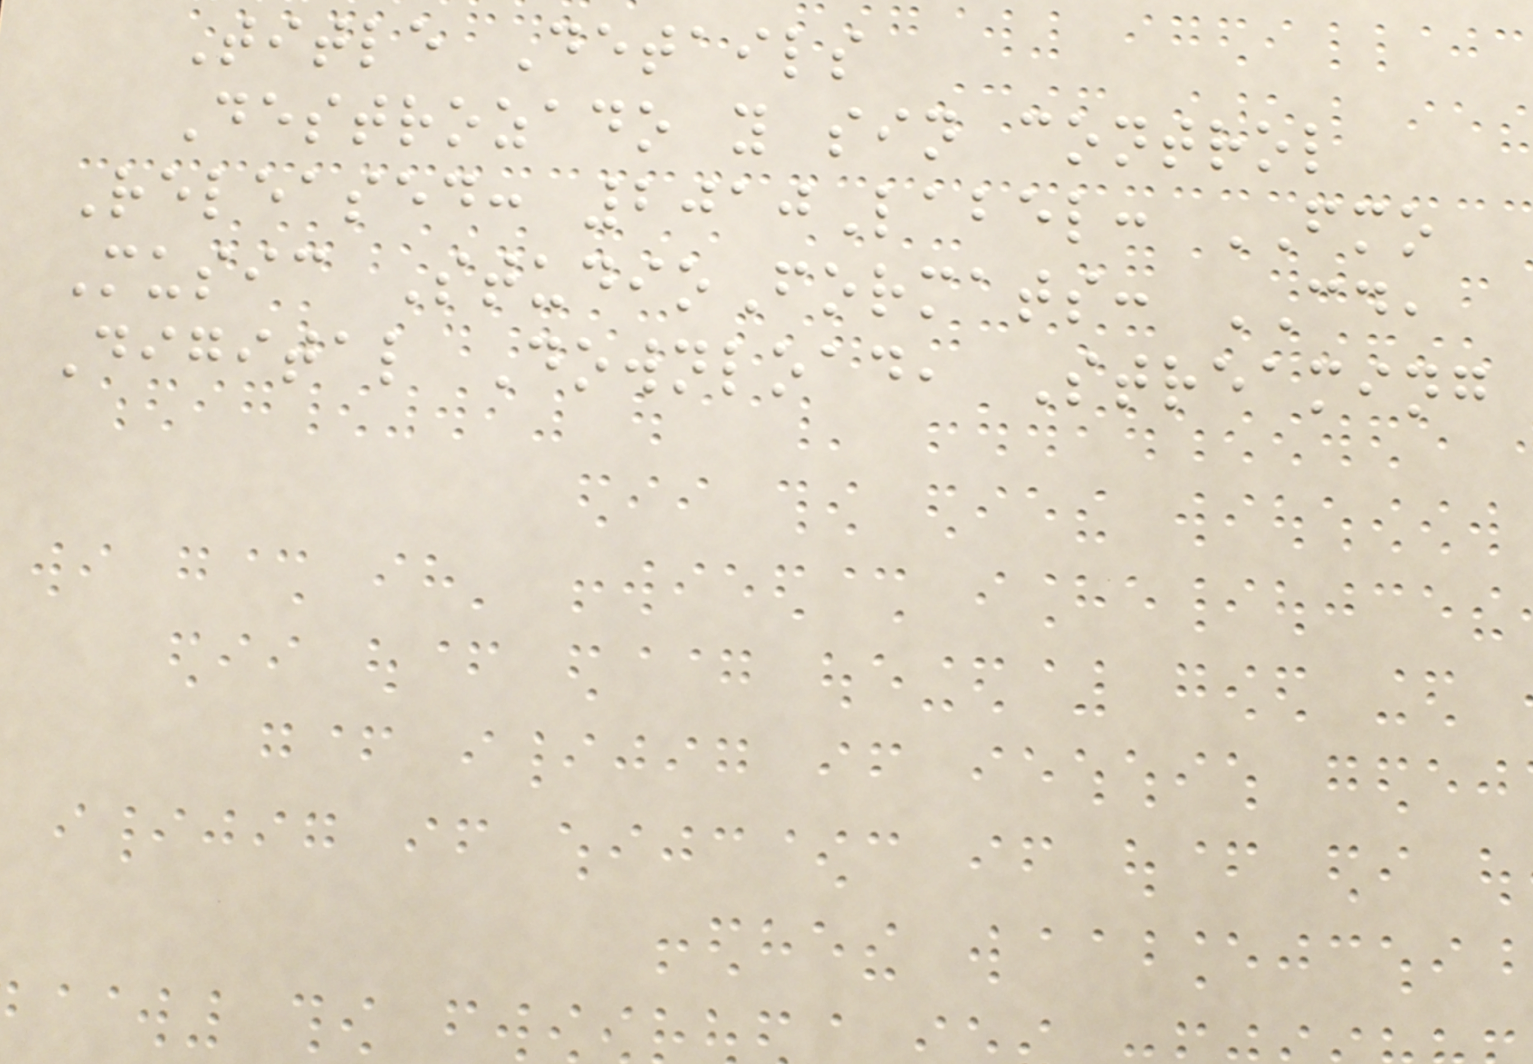Title Details
Destrozado y sin control
Released: 2010Label: FMO
Music StudioFormats: CD,
Digital Download, Streaming
